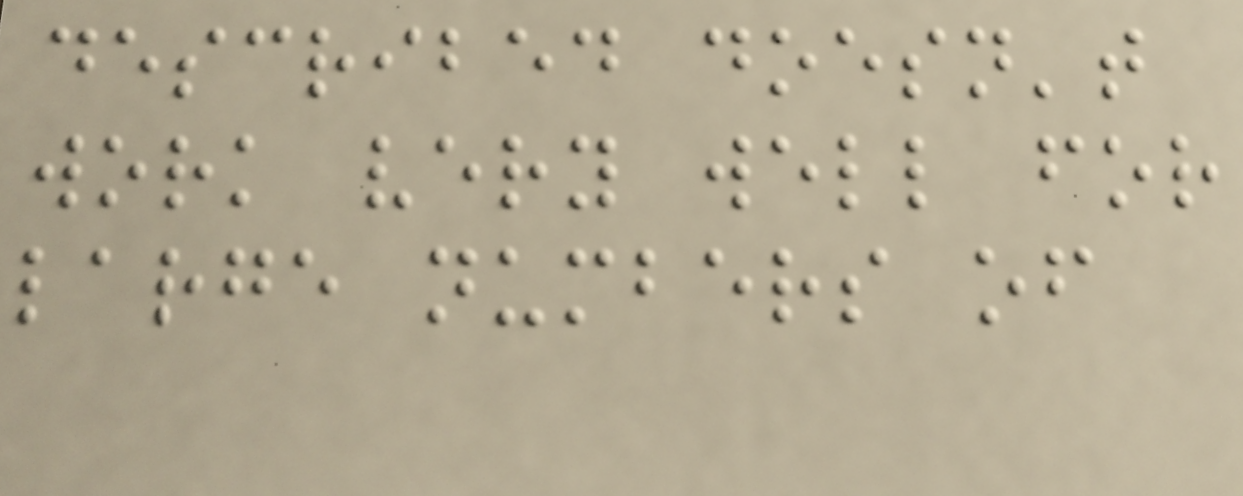described doesn't
work very well for
large numbers of
